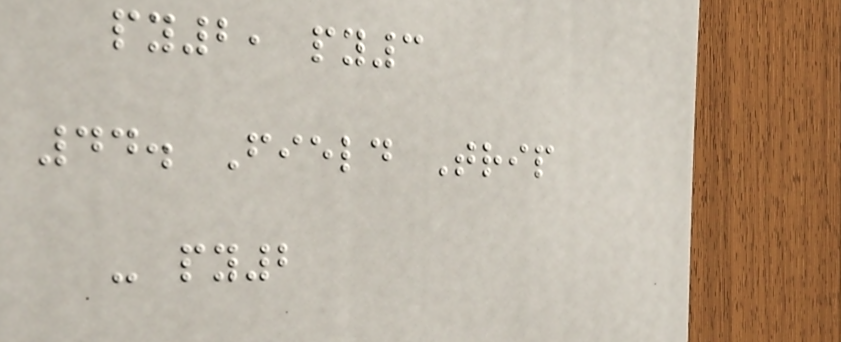py2, py3
44. Field Trip
- py2
